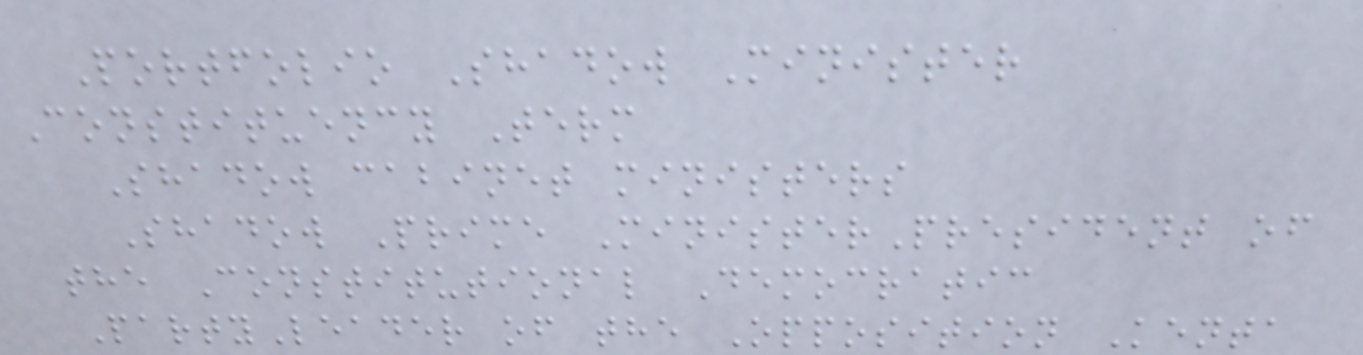Portfolio Shadow Minister
Constituency Term
Shadow cabinet ministers
Shadow Prime MinisterPresident of
the Constitutional Democratic
PartyLeader of the Opposition Kenta
